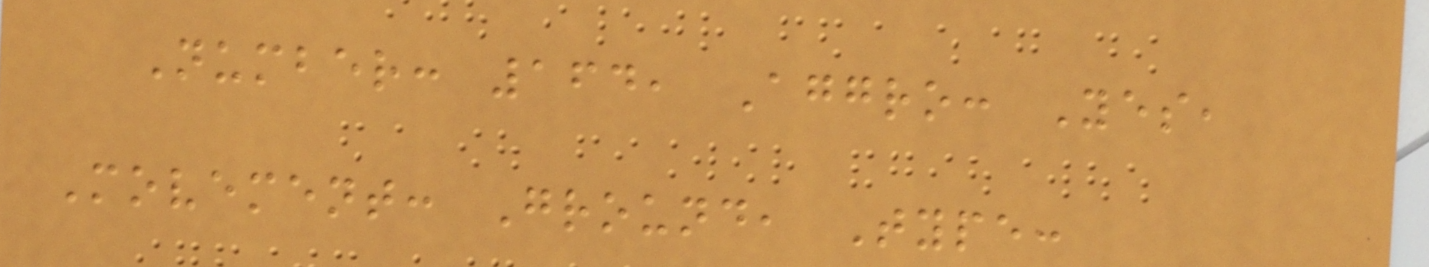Number: 164, Aggro: Yes,
Movement: Ground, Type:
